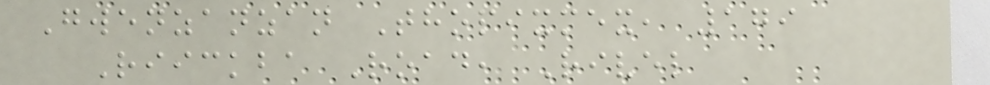Gwenzanzan Thopixmex, 179
Riickba Road, Rivel
